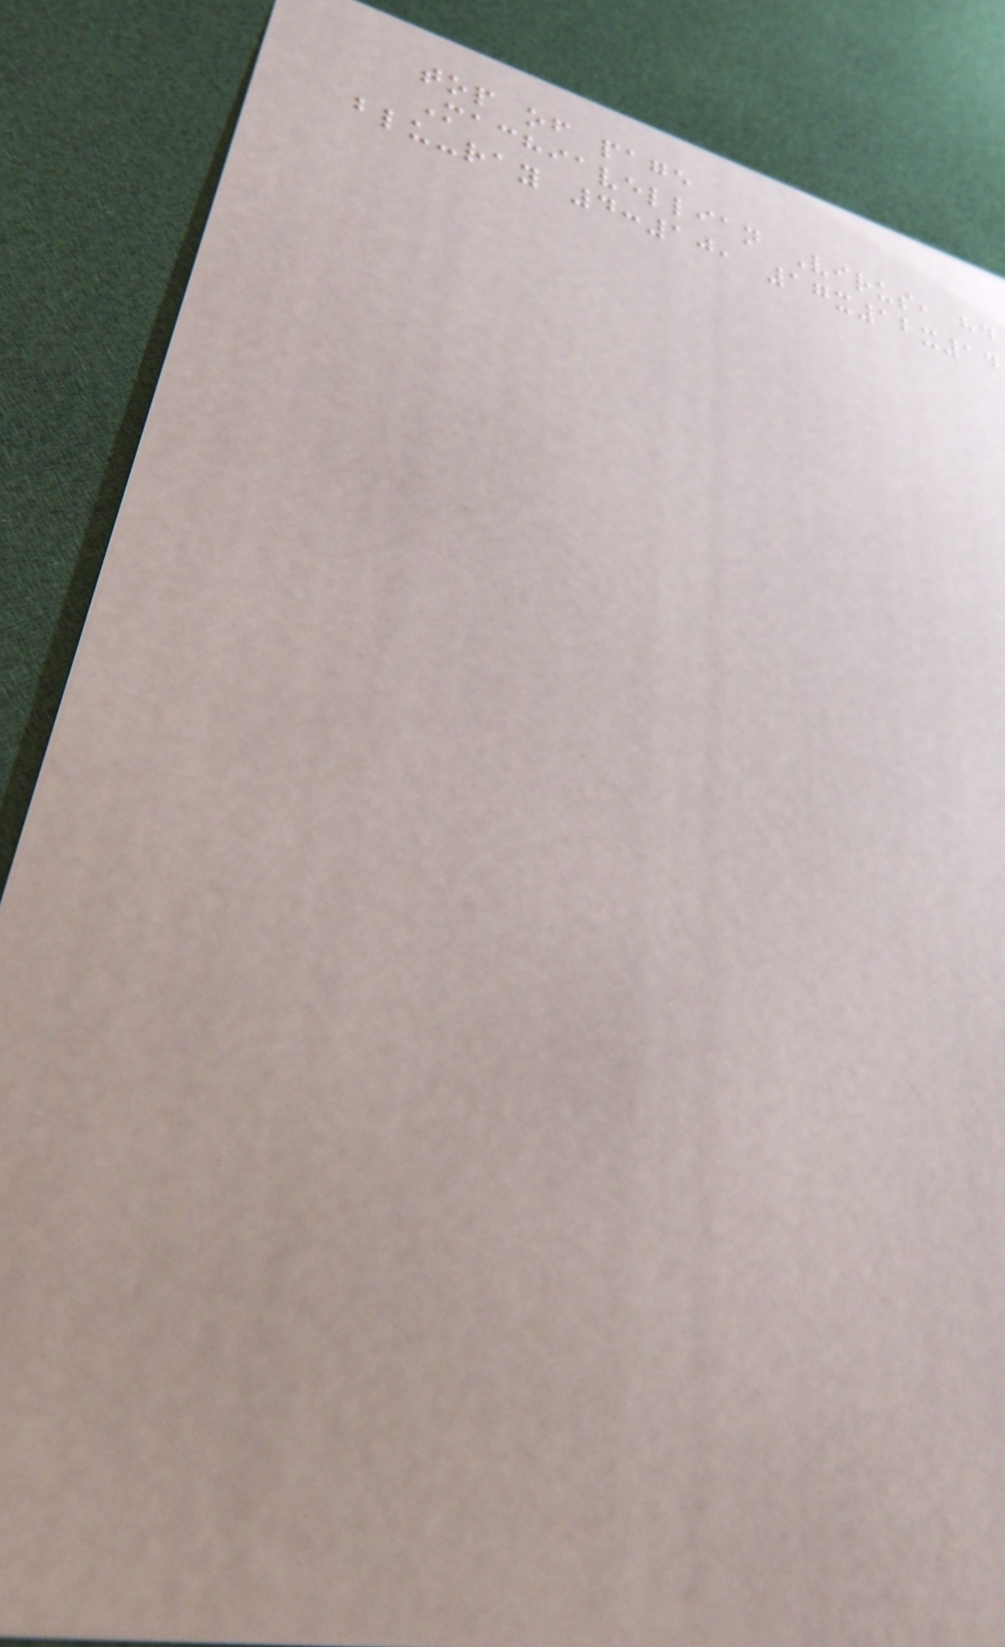top of page
Machiavellian Virus, hd
blu-ray 4:10, 17x12x14
